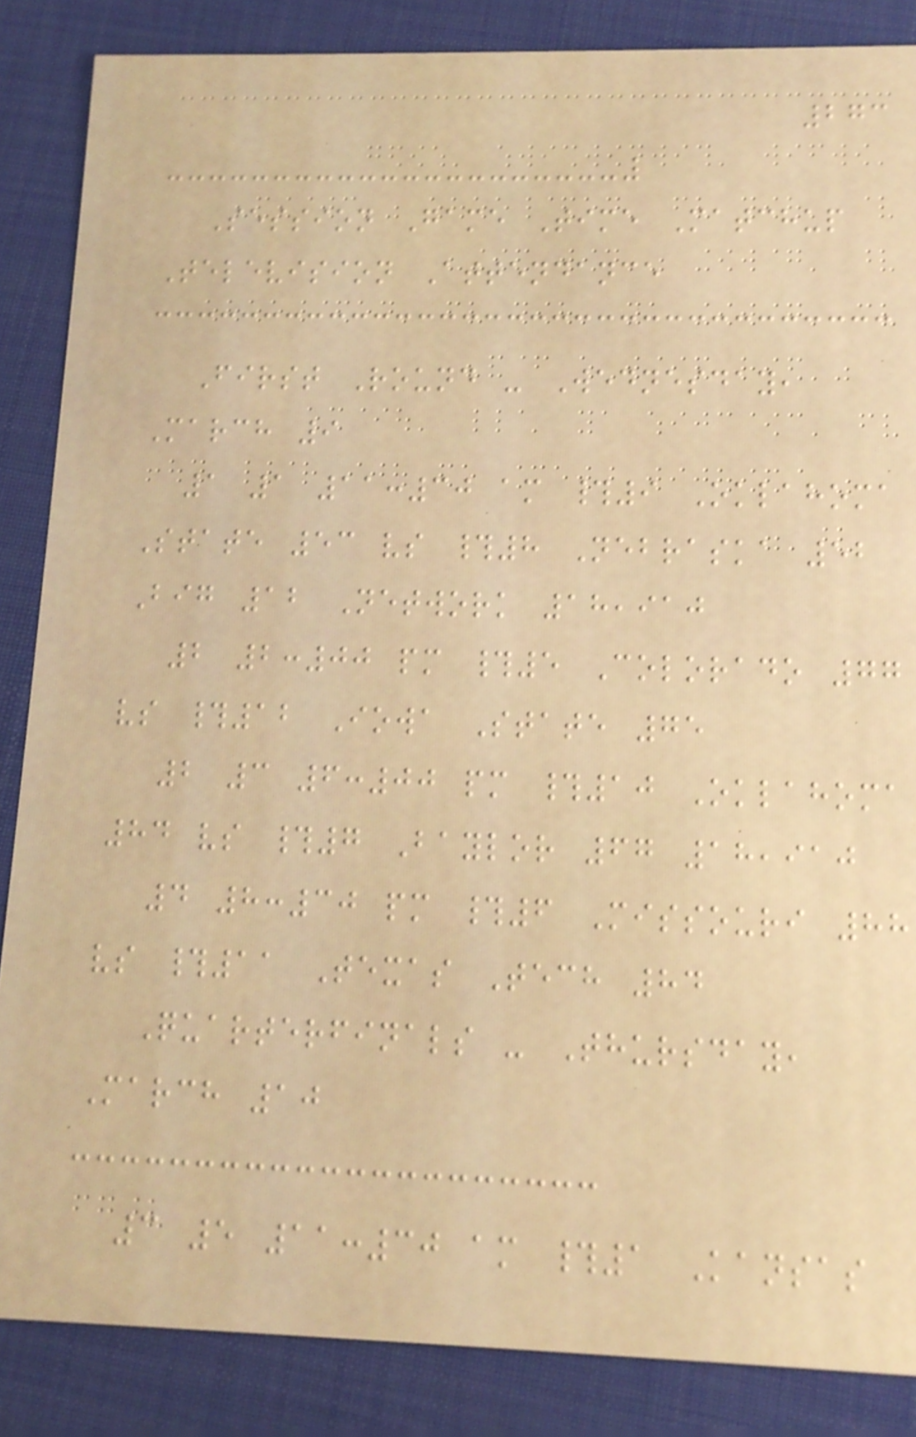273
Session Game Time Matchup
Television Attendance
First Round - Wednesday,
March 9
1 1 11:30 am #9 Oklahoma
State 53 vs #8 Nebraska 52
Big 12 Network 18,910
2 2:00 pm #5 Colorado 77
vs #12 Iowa State 75
2 3 6:00 pm #10 Oklahoma
84 vs #7 Baylor 67 18,910
4 8:30 pm #6 Missouri 88
vs #11 Texas Tech 84
Quarterfinals - Thursday,
March 10
3 5 11:30 am #1 Kansas
